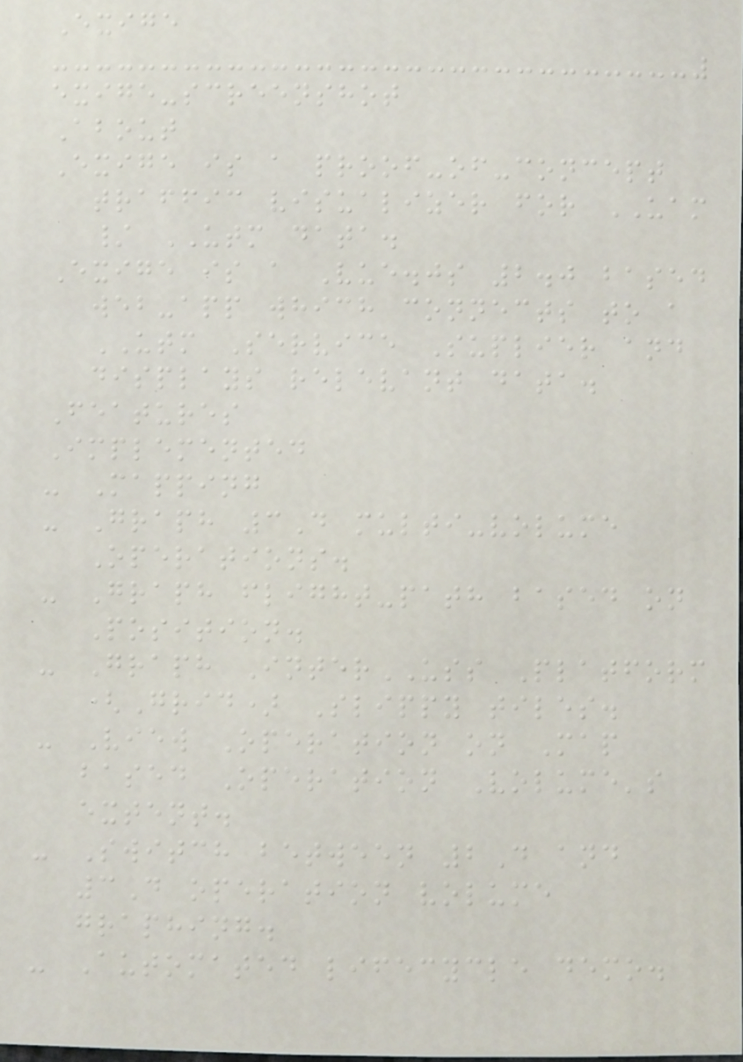Exige
exige-screenshot
About
Exige is a proof-of-concept
traffic visualizer for UAM
/ UTM data.
Exige is a Vue.js 2.0 based
web-app which connects to a
UTM Service Suplier and
displays relevant data.
Features
Implemented
- Mapping
- Graph 3D multi-volume
Operations.
- Graph flight-path based on
Position.
- Graph InterUSS Platform
(Grid) Slippy tiles.
- View Operation on Map
based Operation Volume's
extent.
- Switch between 2D and
3D operation volume
graphing.
- Automated lifecycle demo.
